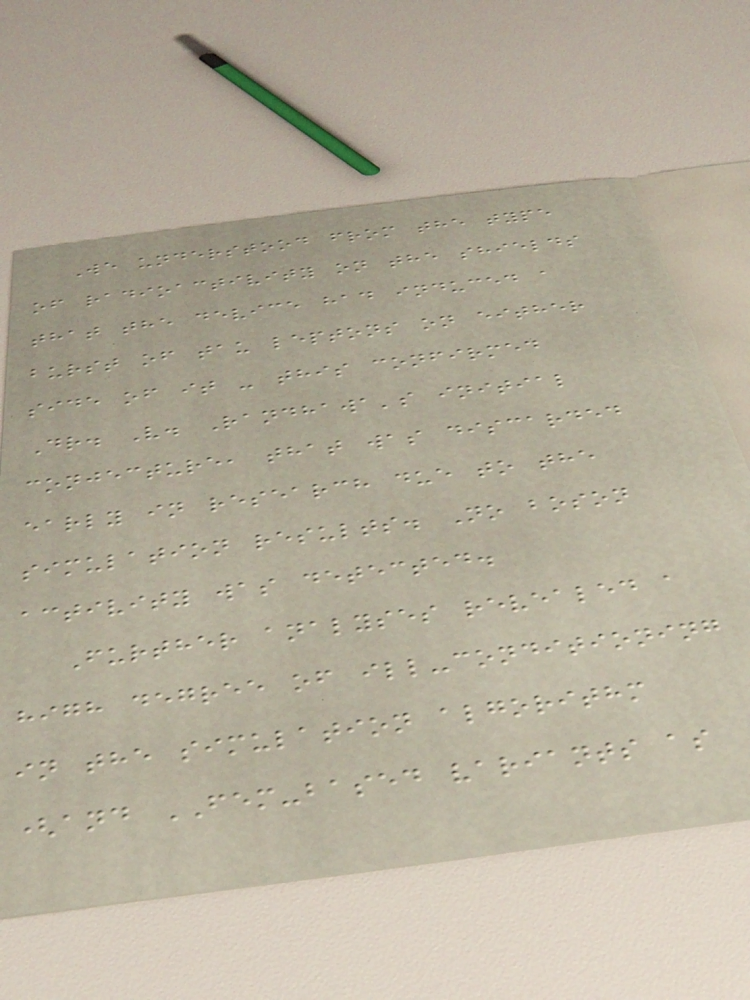We understood from the type
of radioactivity on the shields
that the device had induced a
burst of tau leptons on either
side of it - this confirmed
Dr. V. Randhawa's initial
conjecture, that was discarded
early in research due to the
simulation results. No boson
activity was detected.
Further analyses revealed a
high degree of ill-conditioning
in the simulation algorithm
(and FEM-based variants as
